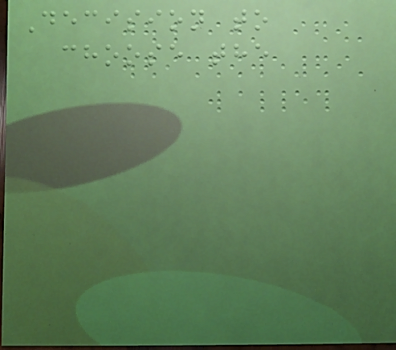Decision to
choose the
